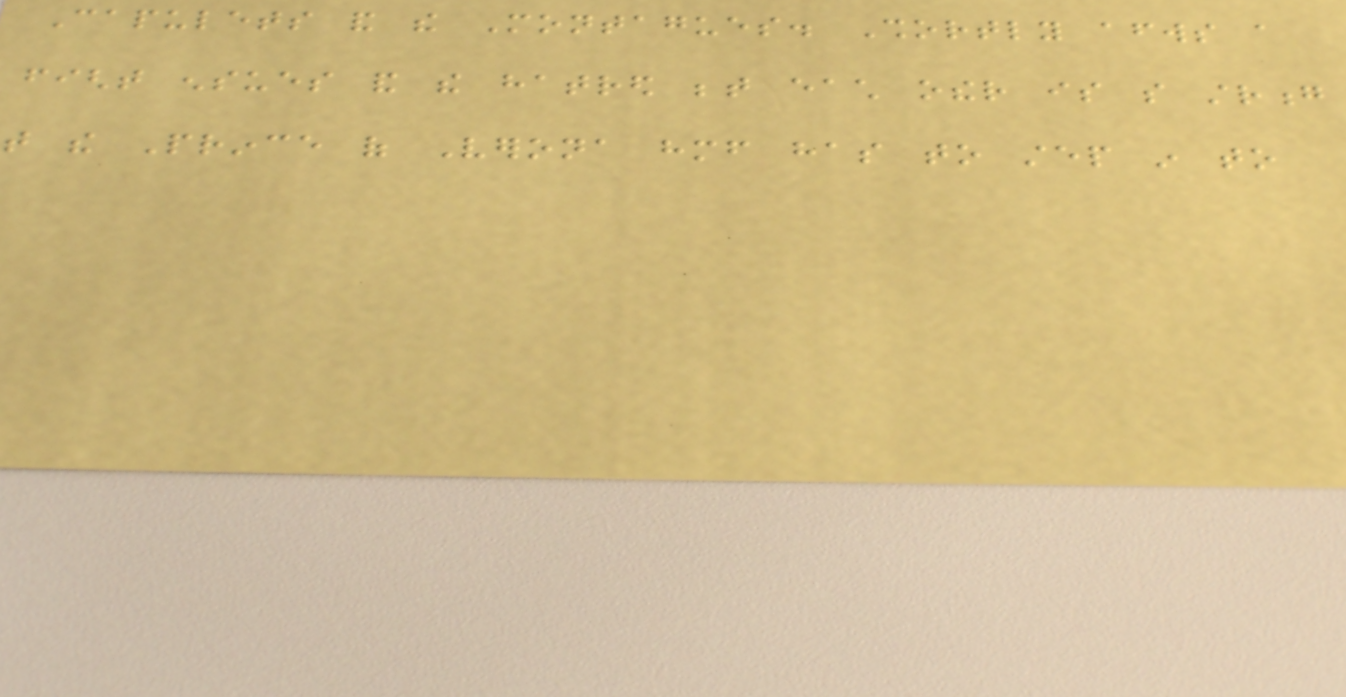Capulets and the Montagues. Shortly afterwards a
fight ensues and the hatred between each other is so strong
that the Prince of Verona himself has to step in to
